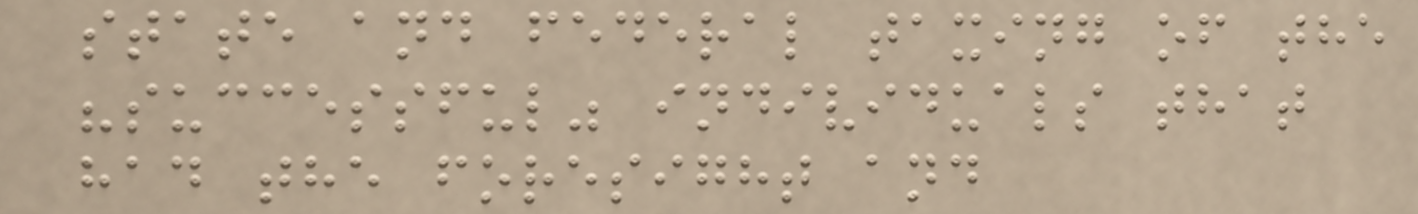state and federal taxing of the
"successful" individuals that
had the foresight and
